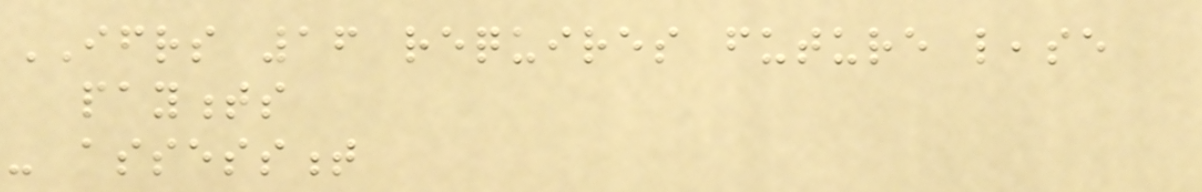IFRS 16 requires future lease
payments
- assessment
